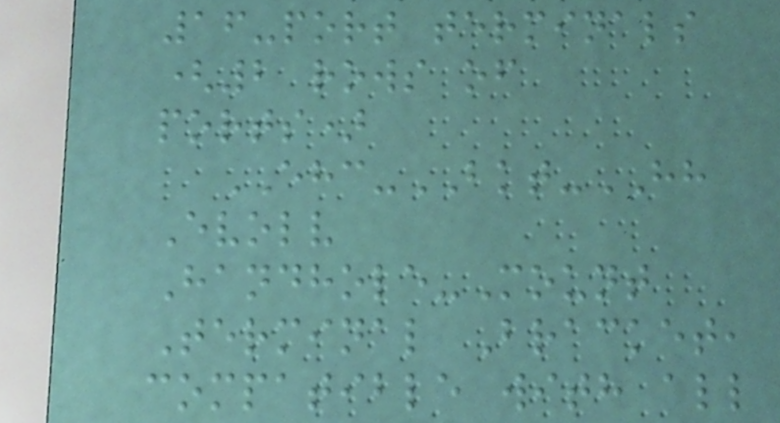16-port terminals
(2 rows of
ports)
EHC-BKT-HH
Evolv
Handhole-Mount
Terminal Bracket,
compatible with all
